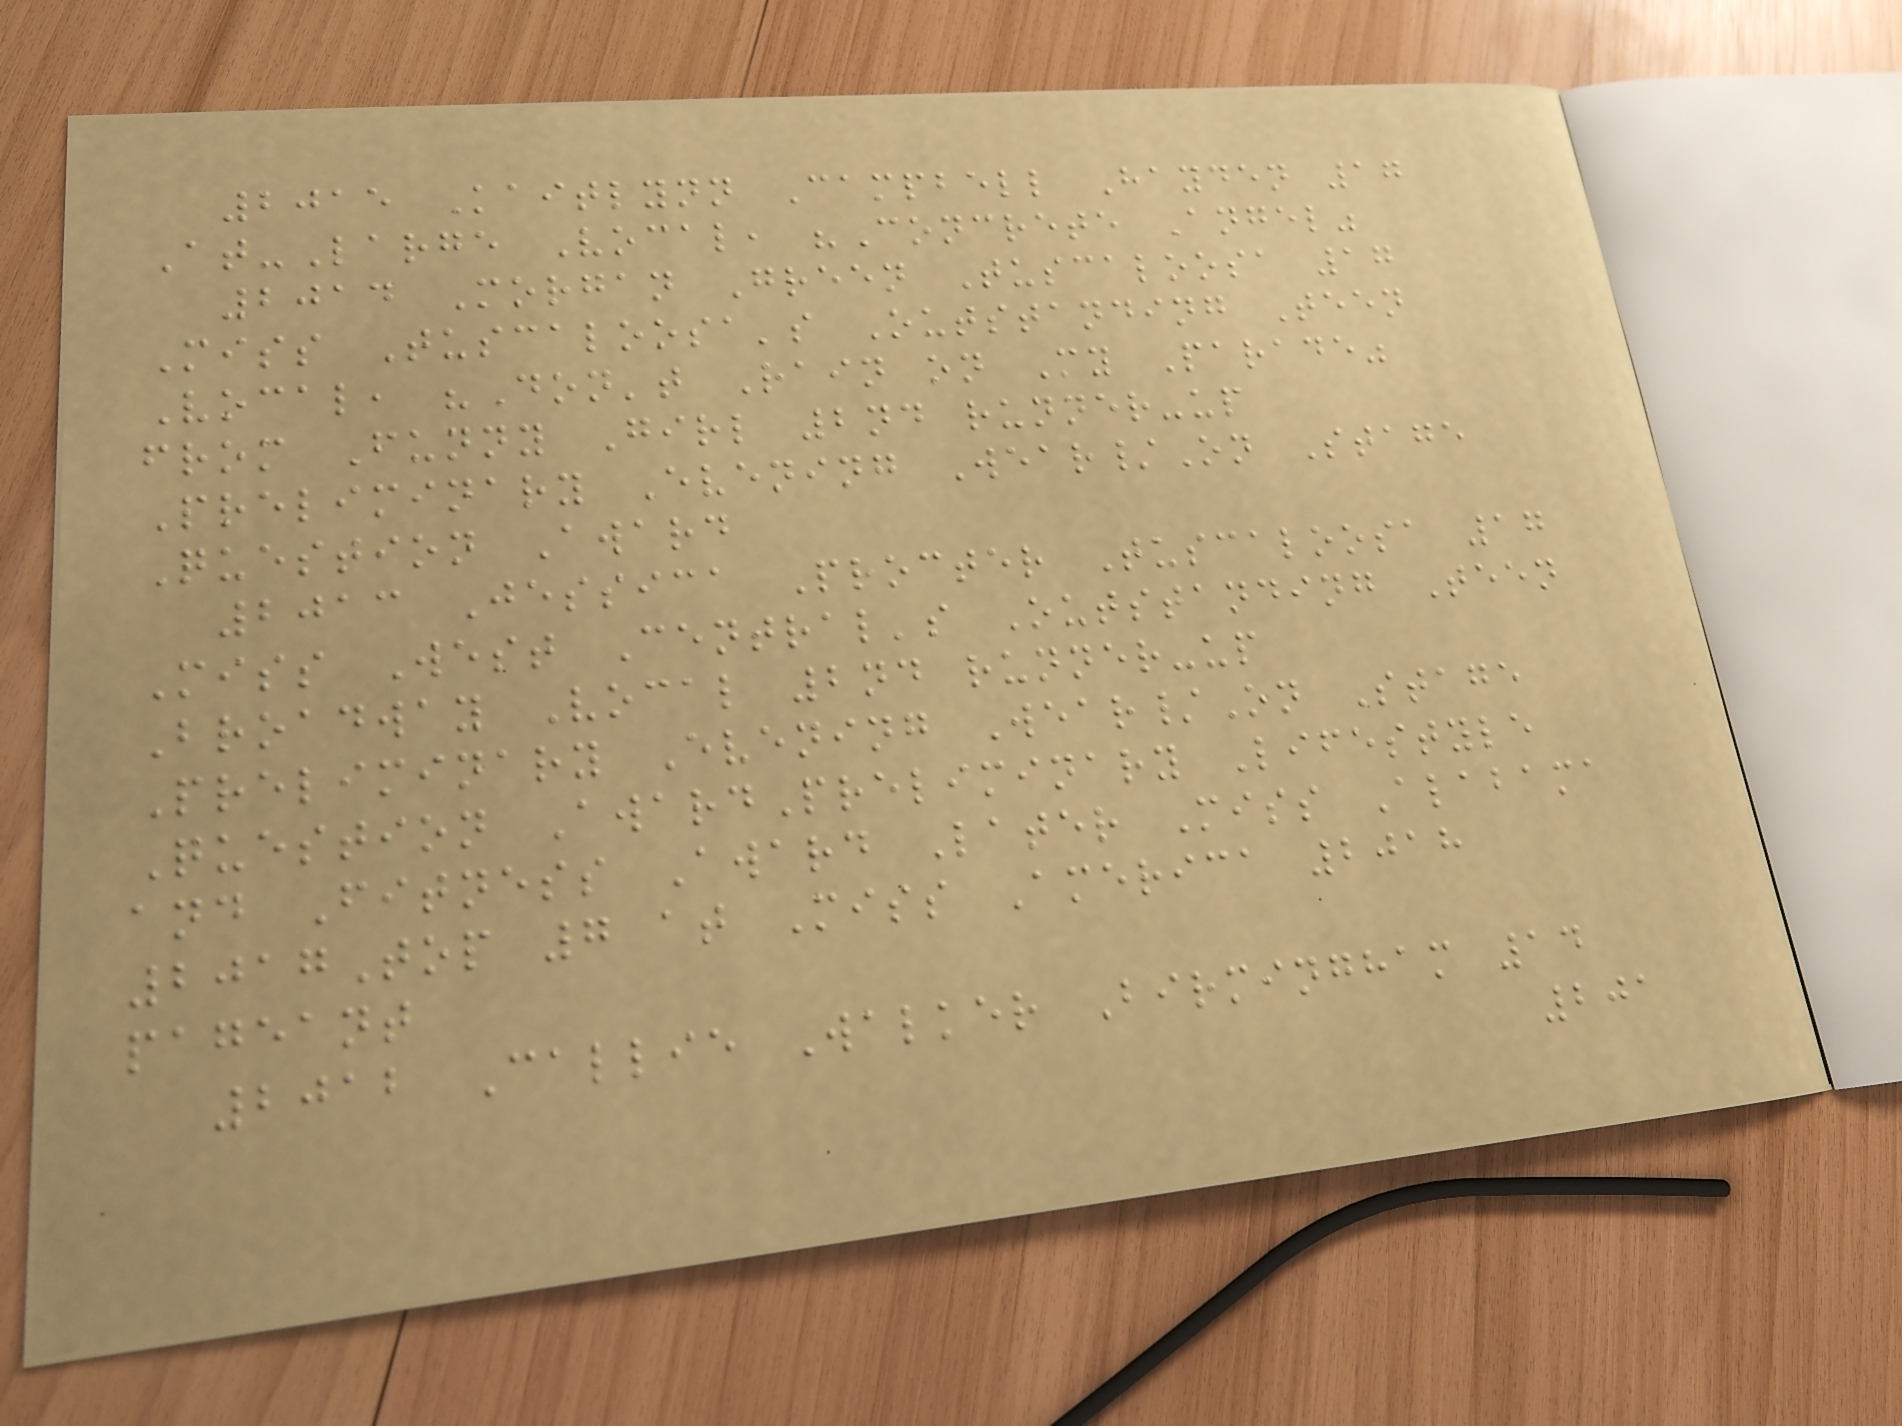2015 Kaitlynn Campbell Hayden 17
At-Large Vocal, "Concrete Angel"
2014 Morgan Green Tuscaloosa 17
Miss Tuscaloosa's Outstanding Teen
Vocal, "Don't Rain on My Parade"
from Funny Girl 2nd runner-up
Preliminary Evening Wear/On Stage
Question Award
2013 Jessica Procter Tuscaloosa 17
Miss West Central's Outstanding Teen
Broadway Vocal 2nd runner-up
Preliminary Evening Wear/On Stage
Question AwardPreliminary Lifestyle
and Fitness Award Later Miss Alabama
2017Top 7 at Miss America 2018
pageant
2012 Callie Walker Birmingham 14
201
